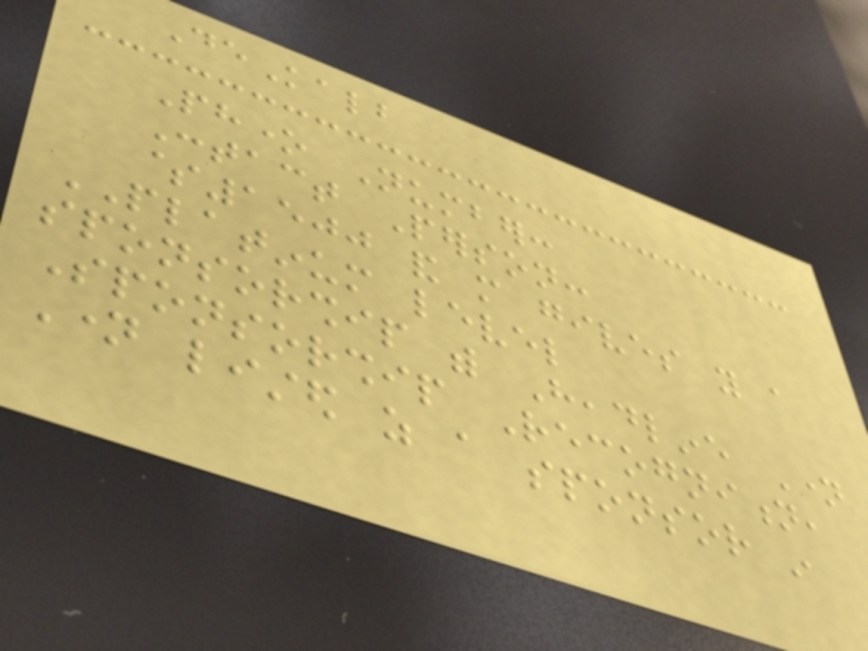DeKalb
Phone Number:
Contact Person:
$1500 and more gives you a
PLATINUM level
sponsorship with Headline Name
Sponsorship Recognition,
Name listed as a sponsor in
